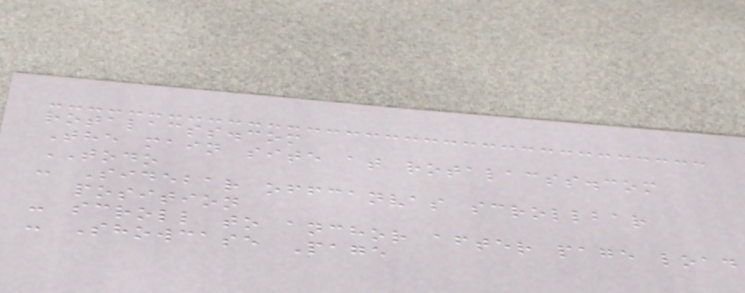rotalacss.com
The main site at rotalacss.com
TODO
- Sidebar offcanvas scrollbar
position
- scroll to anchor after page load
- Showcase Page
